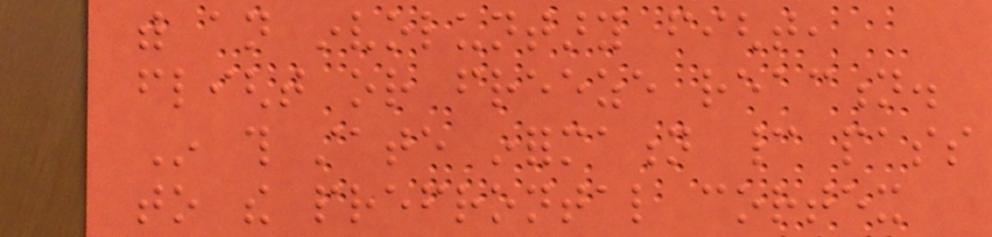with an involuntary fight,
flight or freeze reaction.
In this state information cannot pass
to the prefrontal cortex
